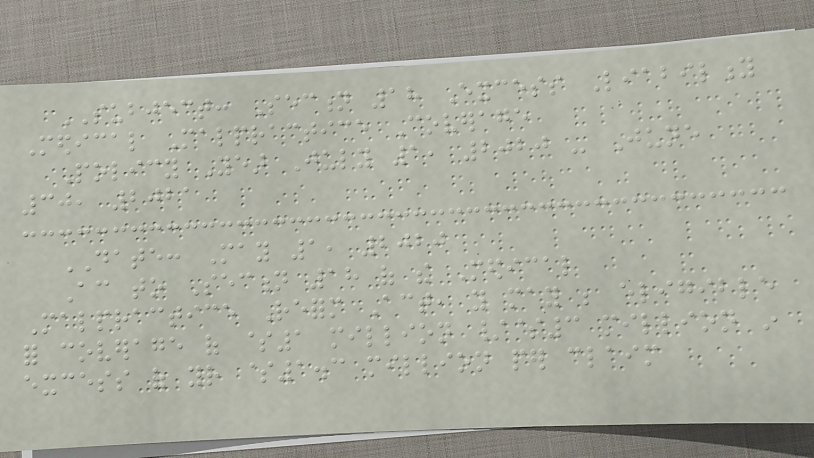SUBJECT: Section 18 Excess Liability
Medical Malpractice Coverage
Policy Year July 1, 2020 - June
30, 2021
DATE: May 1, 2020
According to Section 18 of the Medical
Malpractice Reform Act, you may be eligible
for coverage of $1 million /$3 million in
excess of your $1.3 million per claim
